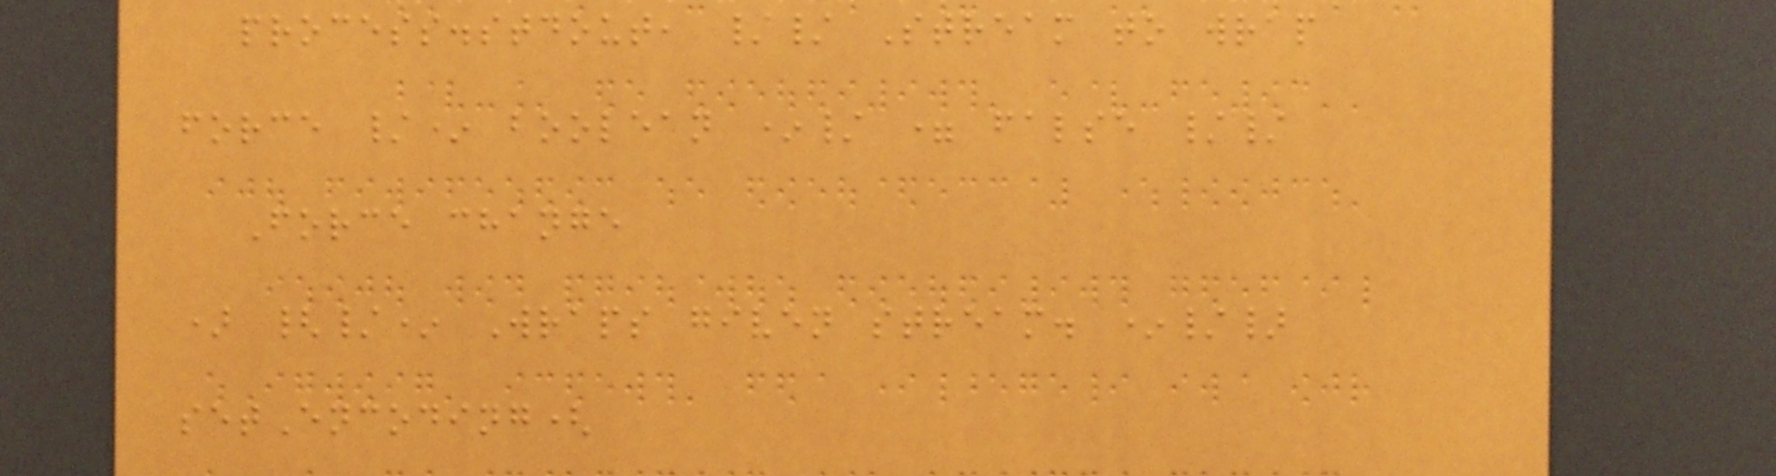process.stdout, // Stream to wrap
force /* boolean */ = false //
Force change
) {/* Wraps given stream. */}
setEncoding(
